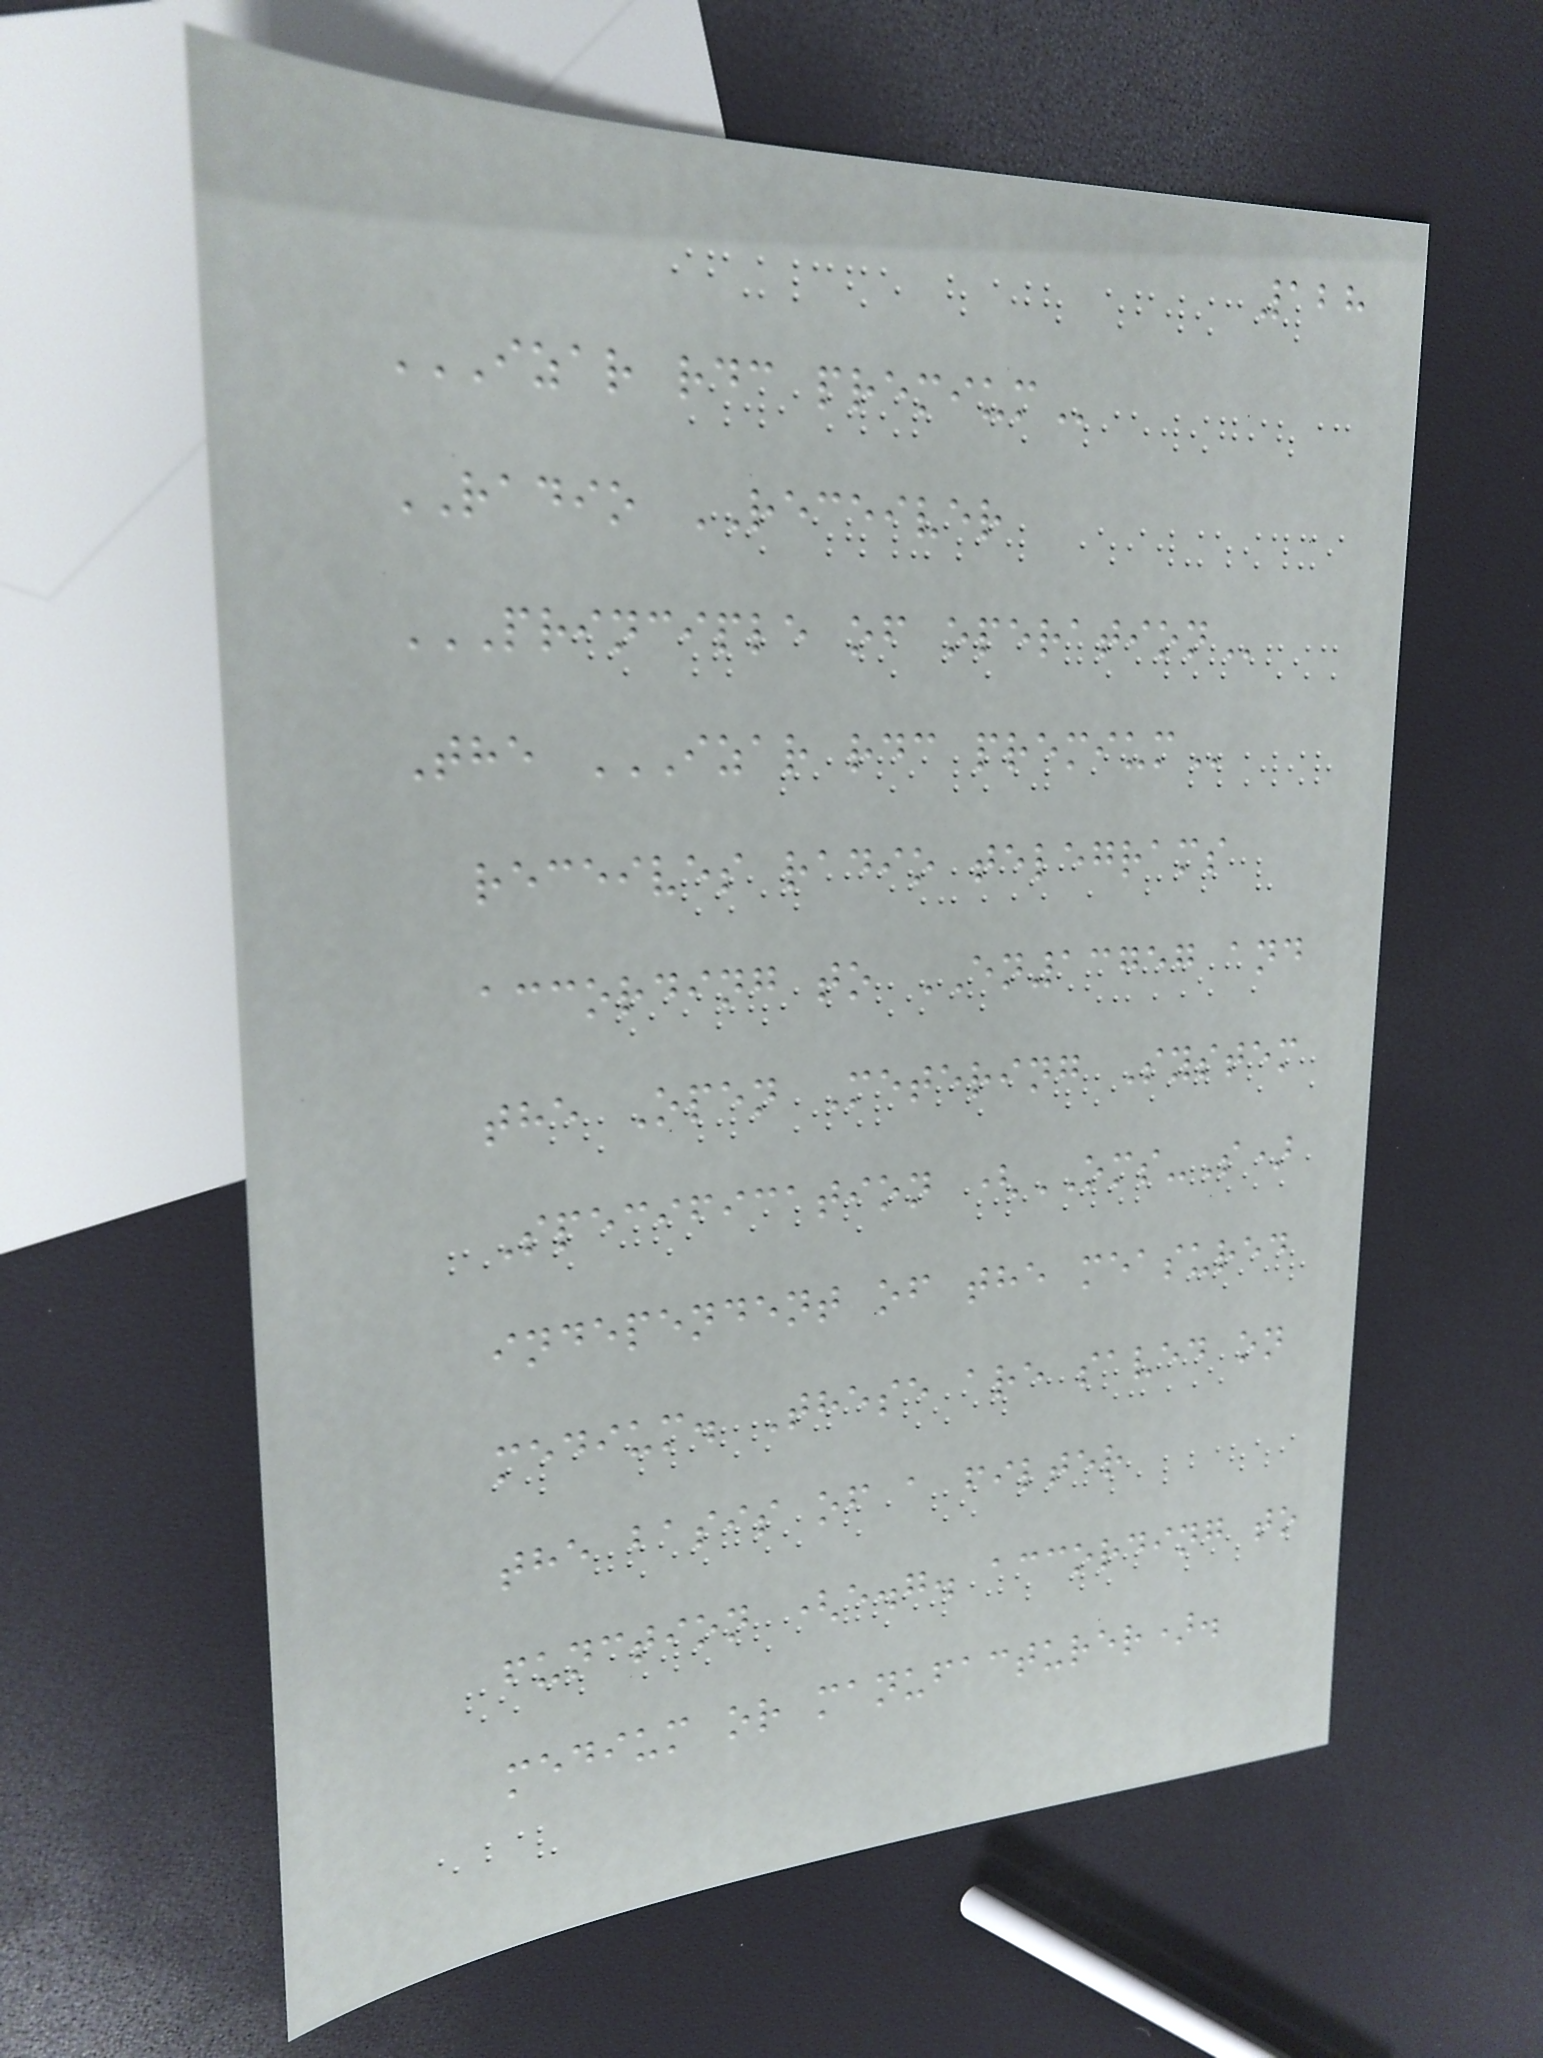128
IZAR RDC PREMIUM
RADIO RECEIVER
PRINCIPLE OF OPERATION
The IZAR RDC PREMIUM
receives radio telegrams
according to EN13757 and
the Open Metering System
Specification (OMS-S)
independent of the measured
medium. These are saved on
the basis of a filter
function (e.g. according to
medium or manufacturer).
